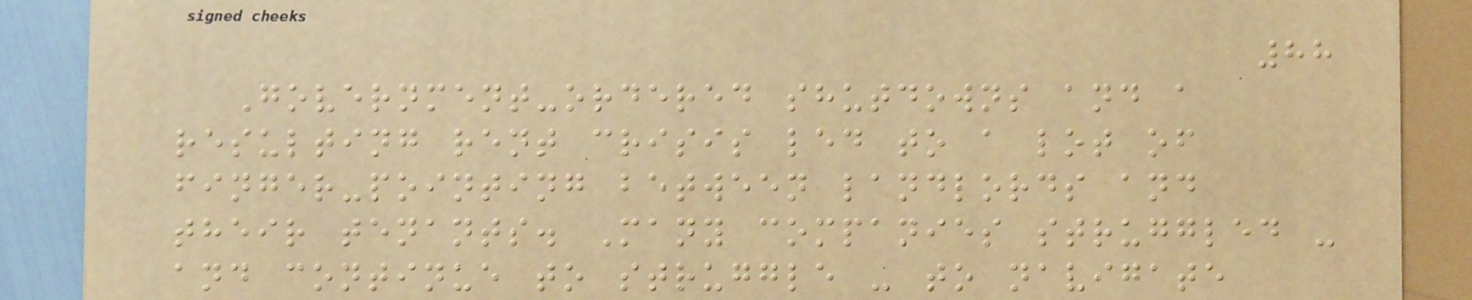88
Government-ordered shutdowns and a
resulting rent crisis led to a lot of
finger-pointing between landlords and
their tenants. Many companies struggled -
and continue to struggle - to navigate
